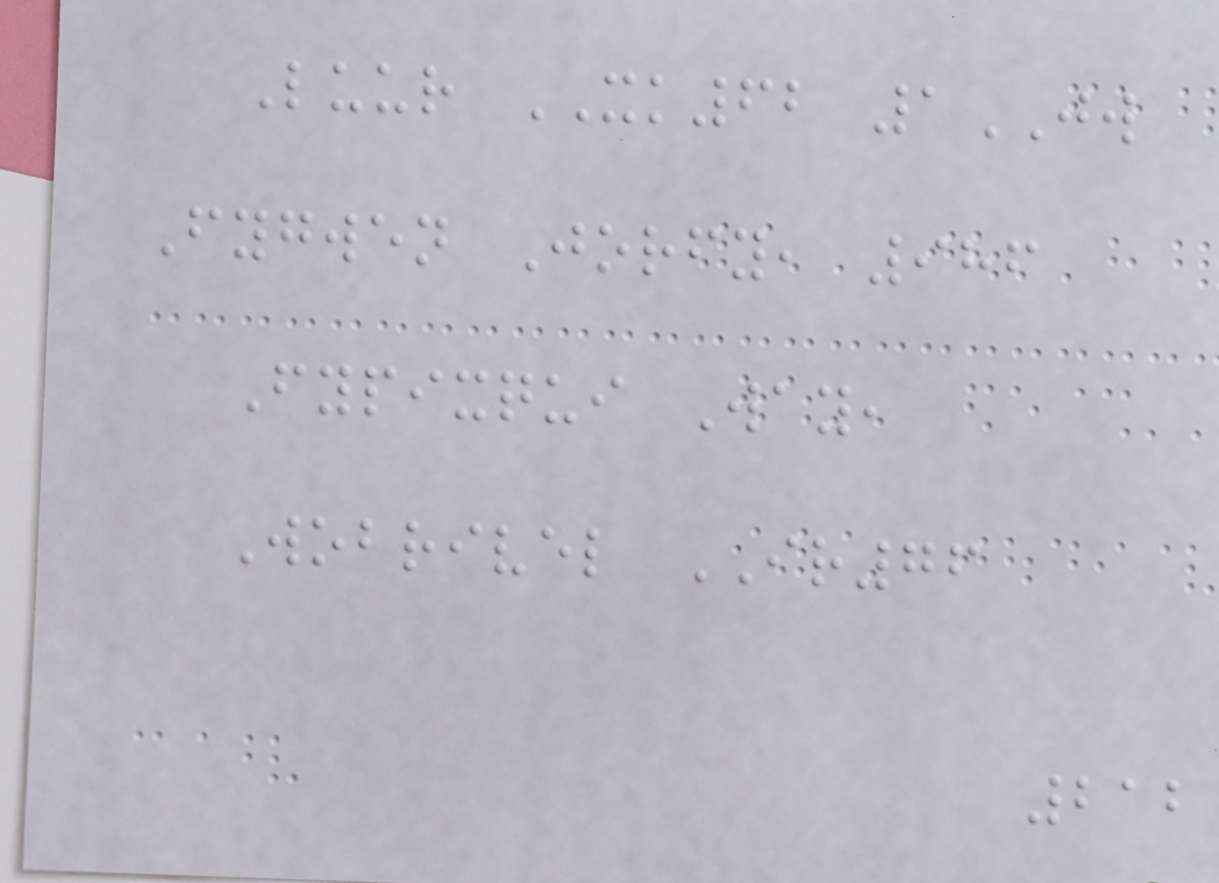Luur XK62 1JW
Fygwen Jorfy, 986
Fypixqui Way,
Wobrivel IR76
212
